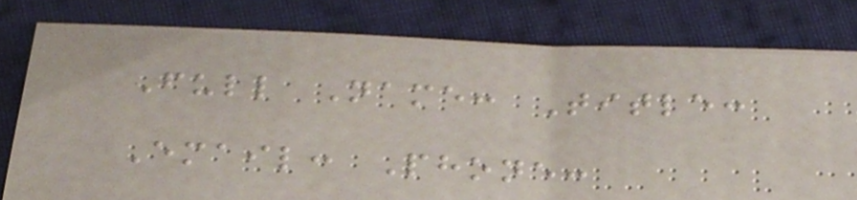Full Name: Title:
Email: Phone:
